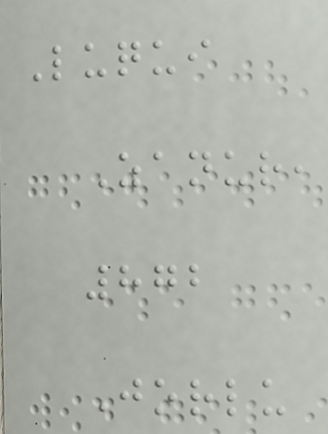Luqui
Zanur,
872
Jorlu
